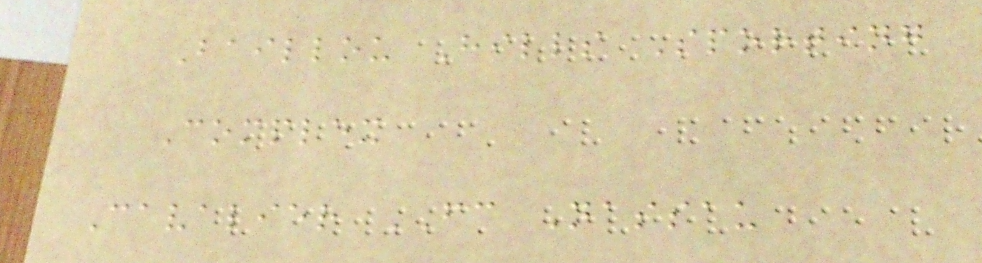Baillou Hills Sporting
Complex
Cavalier FC Nassau
